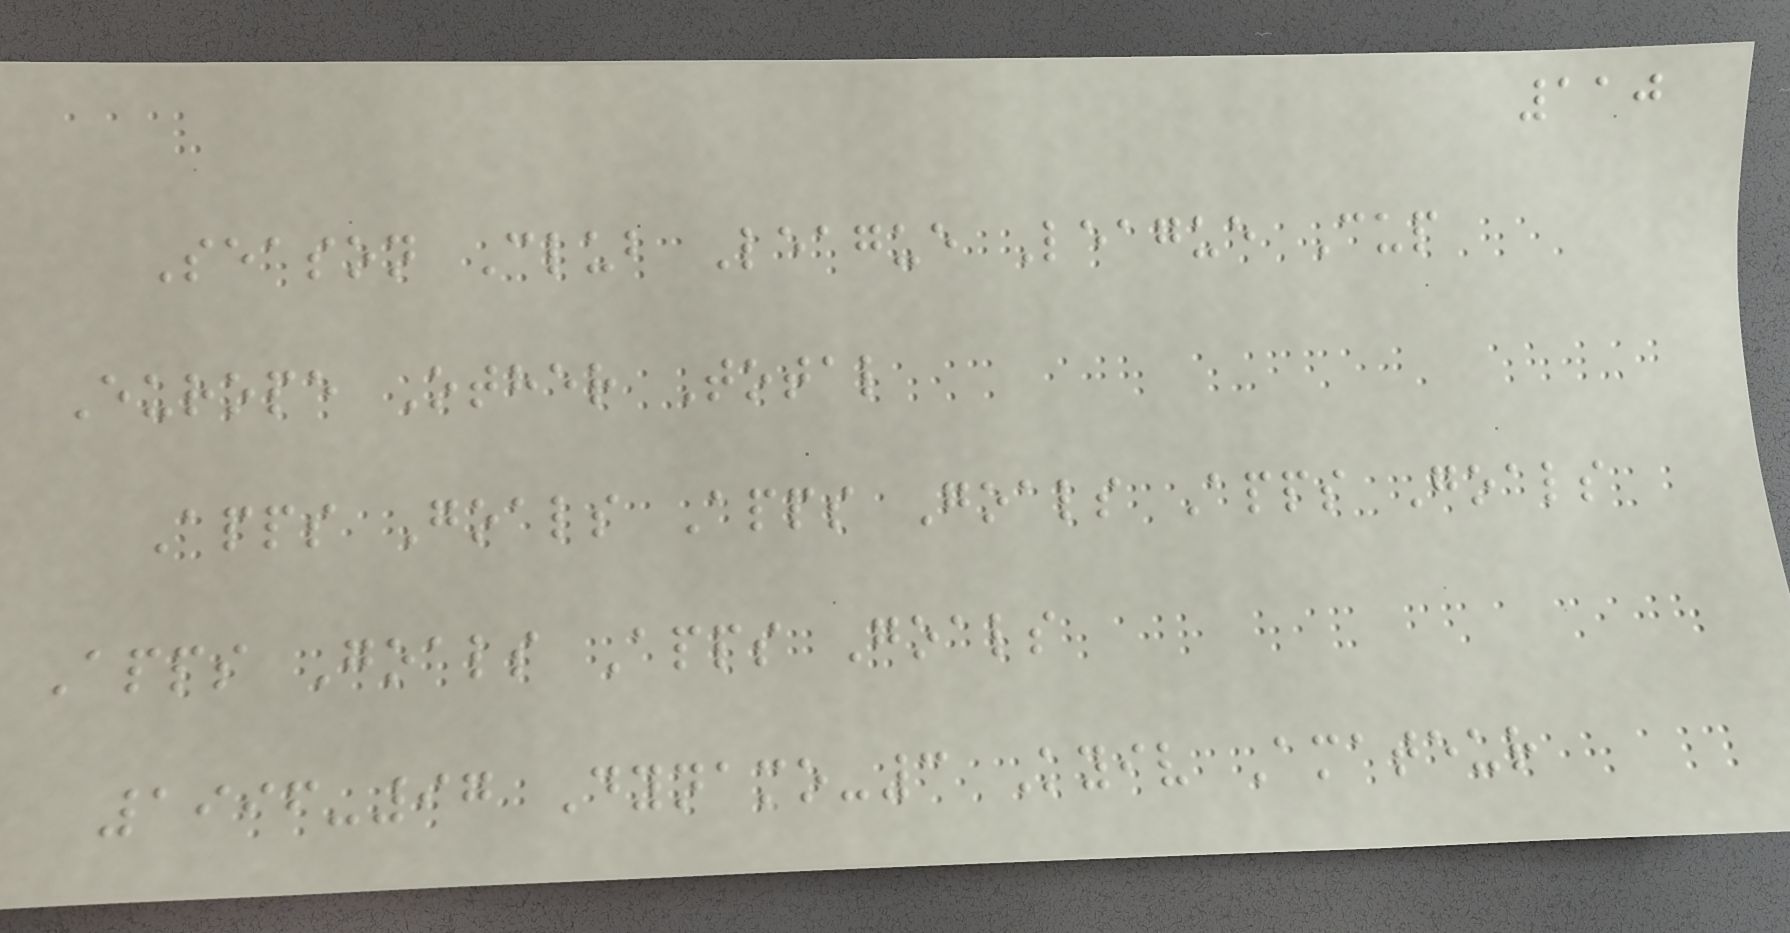110
Season Club League League Cup
Europe Other Total
Apps Goals Apps Goals Apps Goals
Apps Goals Apps Goals
1996-97 Dynamo-3 Kyiv Amateur
